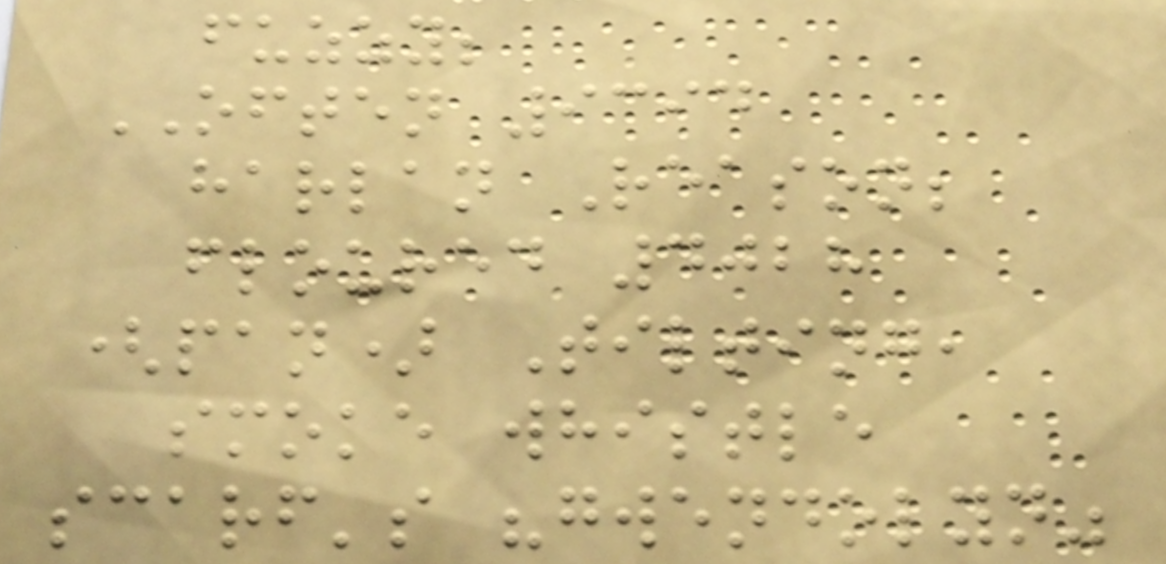fuzzy;
OFTEN 9394
harlan Reason;
floured 4028
(pan) Tilting,
smoke whistle
scarf's "gwendolyn"
